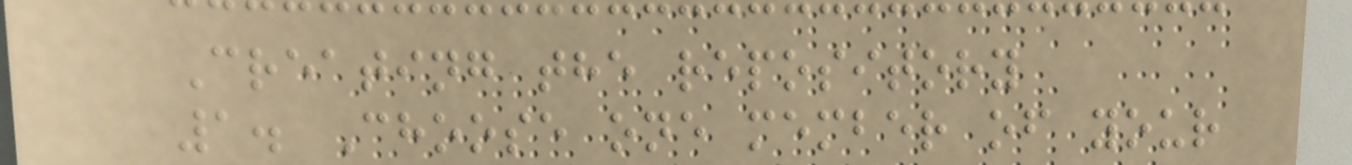Creating the repository
1. Choose one member of your
